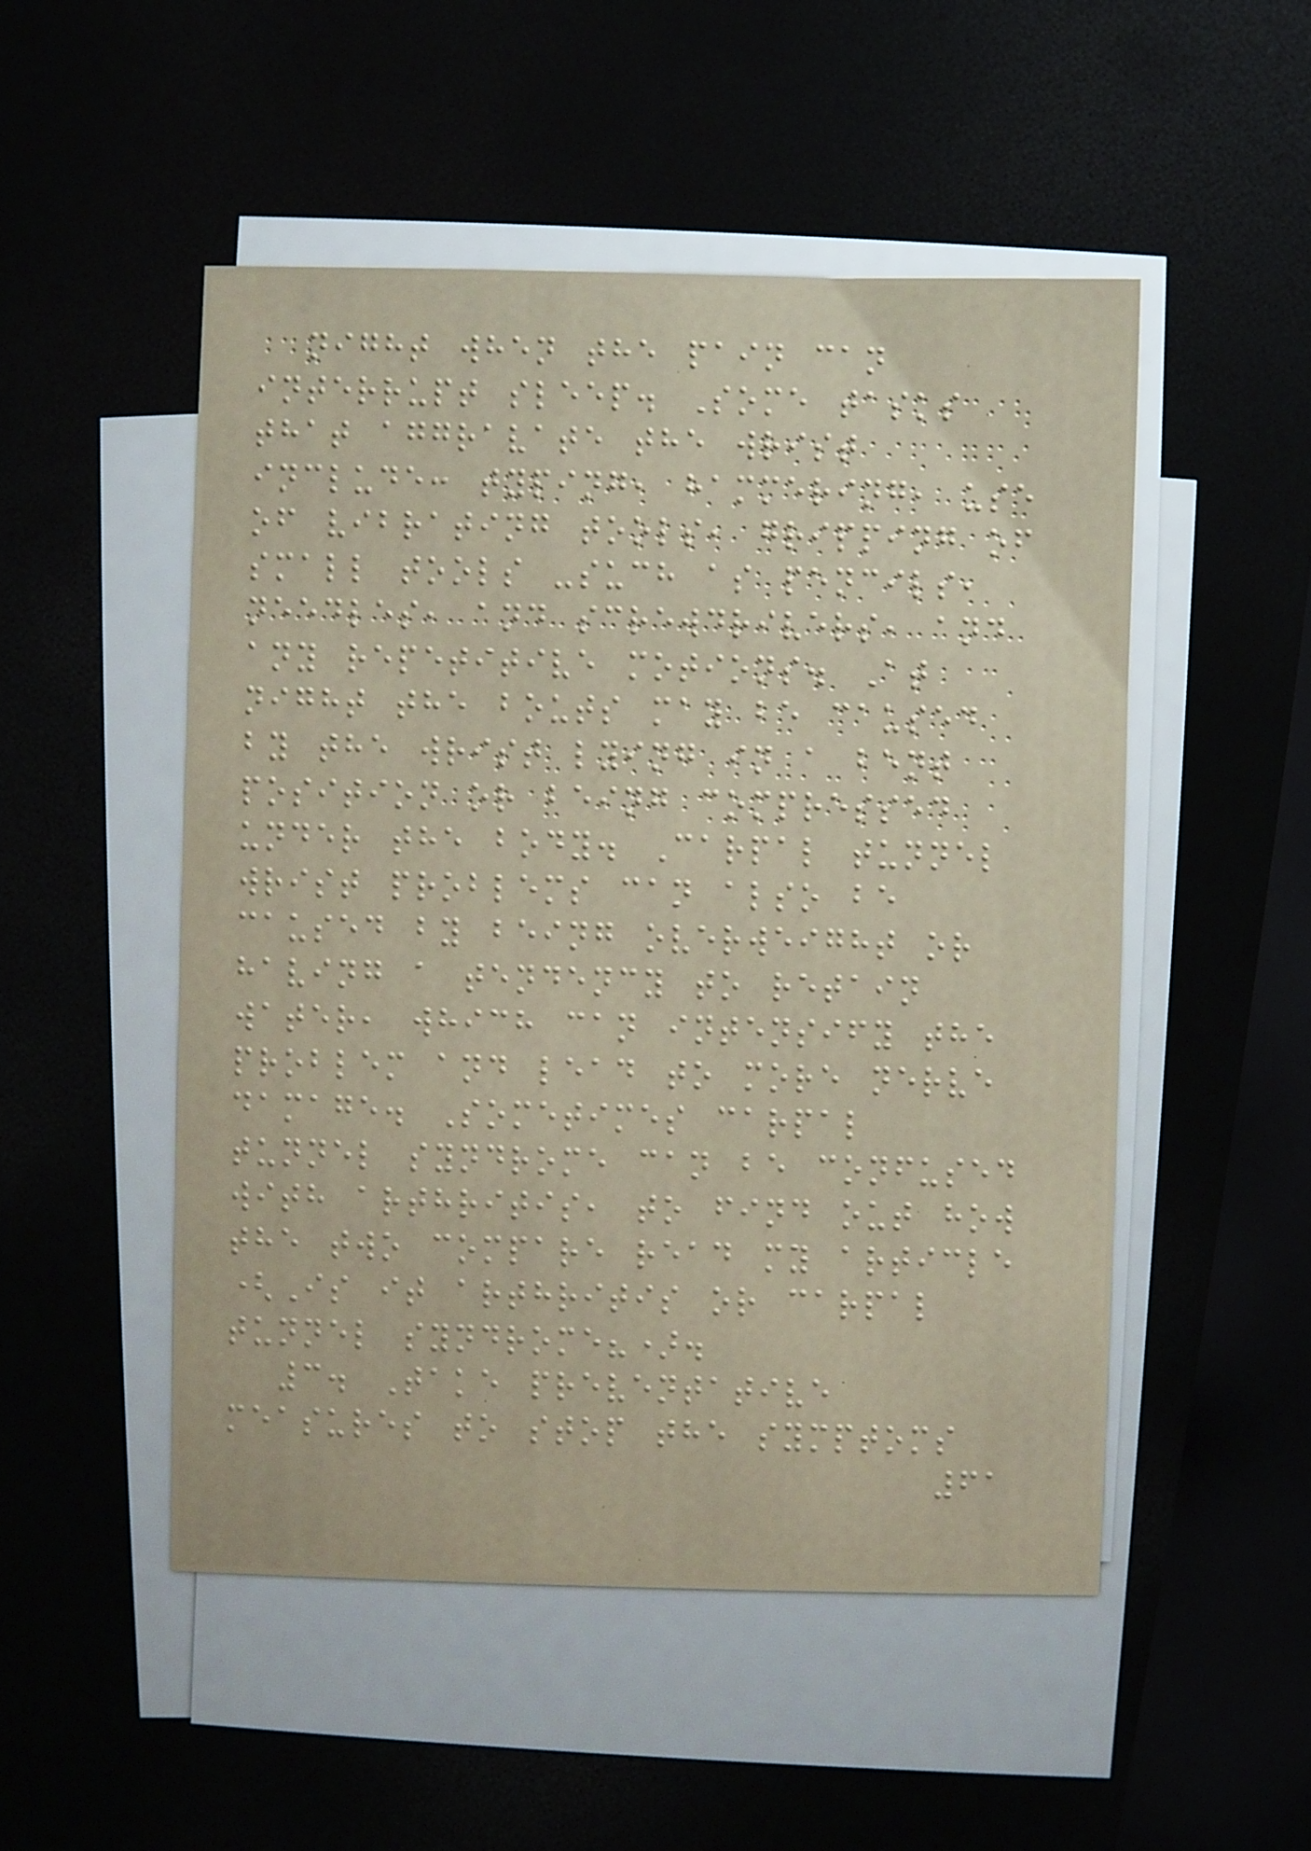night when the pain can
interrupt sleep. Some tasks
that aggravate the wrist
include: typing, hammering, use
of vibrating tools, gripping of
small tools -such as pencils,
needles, and screwdrivers, and
any repetitive motions. At
night the bouts may be caused
by the wrist lying in a bent
position or being compressed
under the body. Carpal tunnel
wrist problems can also be
caused by being overweight or
having a tendency to retain
water, which can intensify the
problem and lead to more nerve
damage. Sometimes carpal
tunnel syndrome can be confused
with arthritis, to find out how
the two compare read my article
(Is it arthritis or carpal
tunnel syndrome?).
3. Take preventative
measures to stop the symptoms
61
